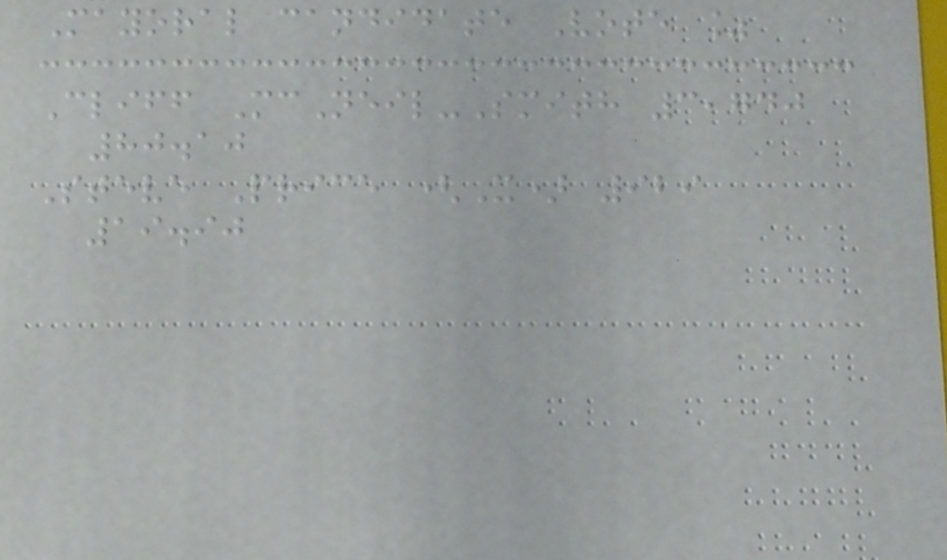Mayoral candidate Vote %
Cliff McNeil-Smith 3,740
80.10
Steve Price (X) 929
19.90
